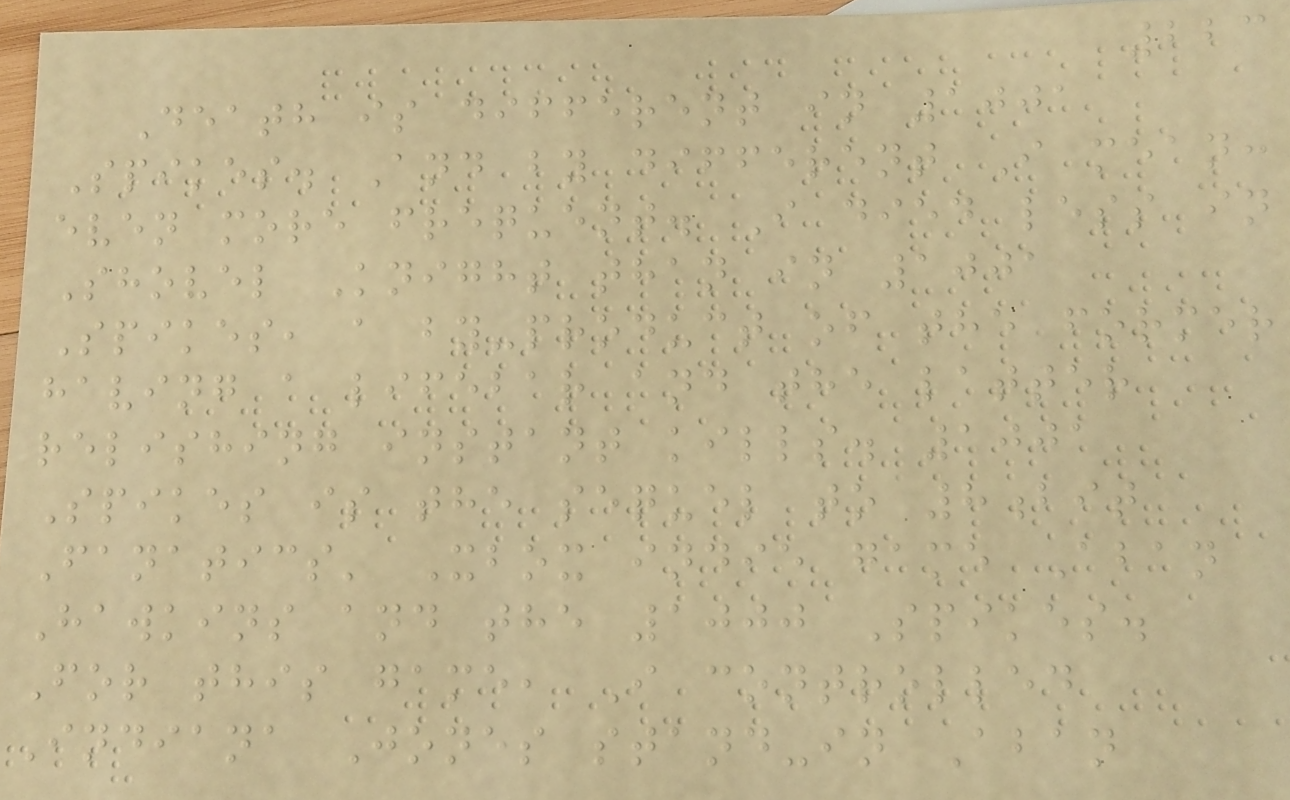223
Death is different in 1001
Spikes. And by different I mean:
even more frequent. I died less in
Shovel Knight than in 1001
Spikes, a by-product of the former
having a lifebar and the latter
relishing instant kills. 1001
Spikes is the sequel to 8bit
Fanatics' Xbox indie game Aban
Hawkins and the 1000 Spikes.
For this game, I controlled
Indiana Jones stand-in Aban
